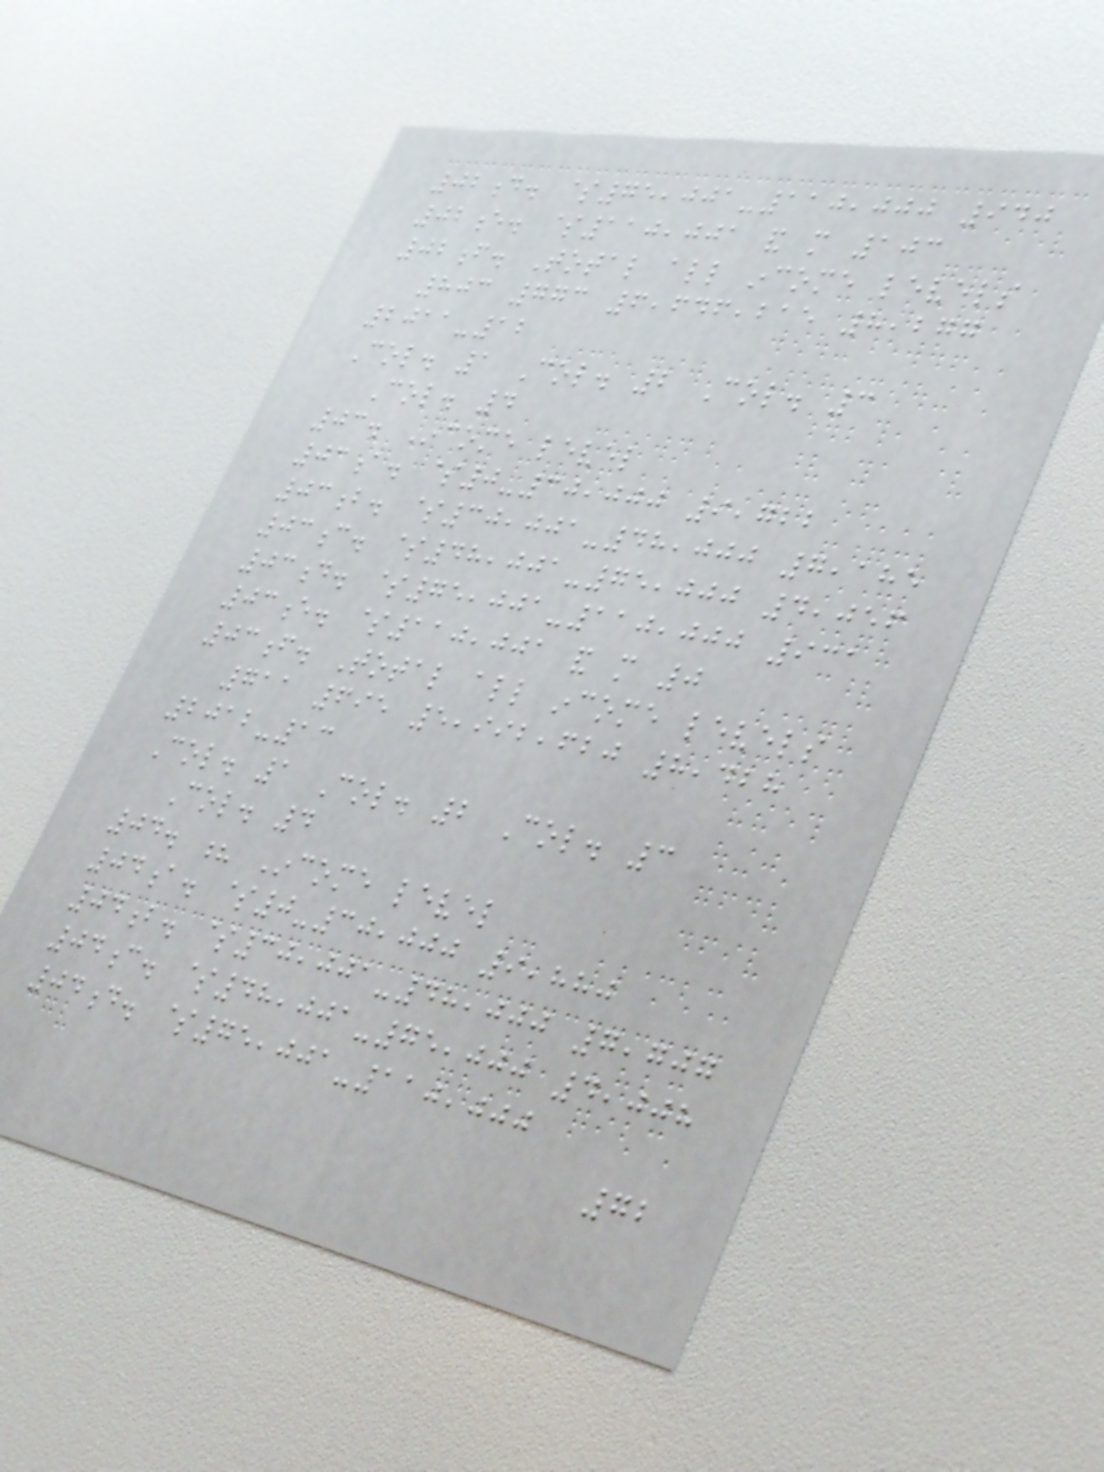02d. $75,001-110,000 940
02e. $110,001 and more 103
02f. Total all income levels
803 773 6,646,215 8,277
2011-12
Col. 1 Col. 2 Col. 3
Col. 4
03. Income level
03a. $0-30,000 9,722
03b. $30,001-48,000 7,185
03c. $48,001-75,000 4,056
03d. $75,001-110,000 931
03e. $110,001 and more 0
03f. Total all income levels
711 695 5,992,620 8,428
2012-13
Col. 1 Col. 2 Col. 3
Col. 4
04. ? Income level
04a. $0-30,000 9,880
04b. $30,001-48,000 7,707
04c. $48,001-75,000 4,008
04d. $75,001-110,000
72
